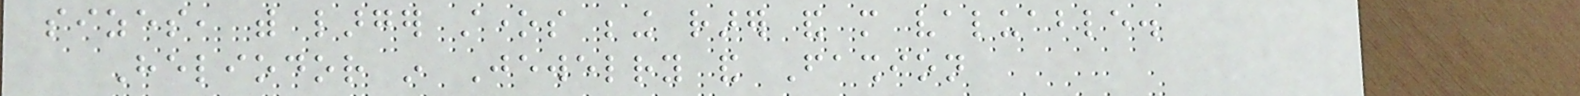sizes, with larger stones being rarer and more valuable.
Heliodor in Jewelry and Fashion
